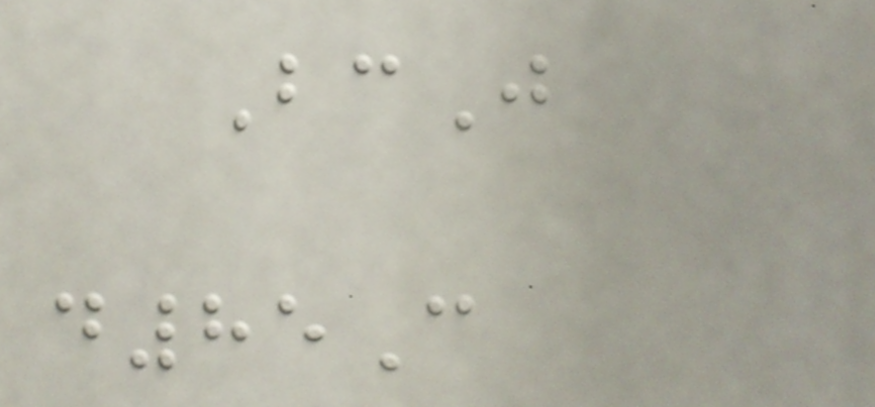BcJ
d85C
